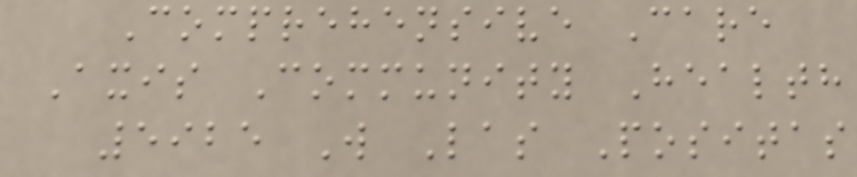Comprehensive Care
Axis Community Health
5925 W Las Positas
